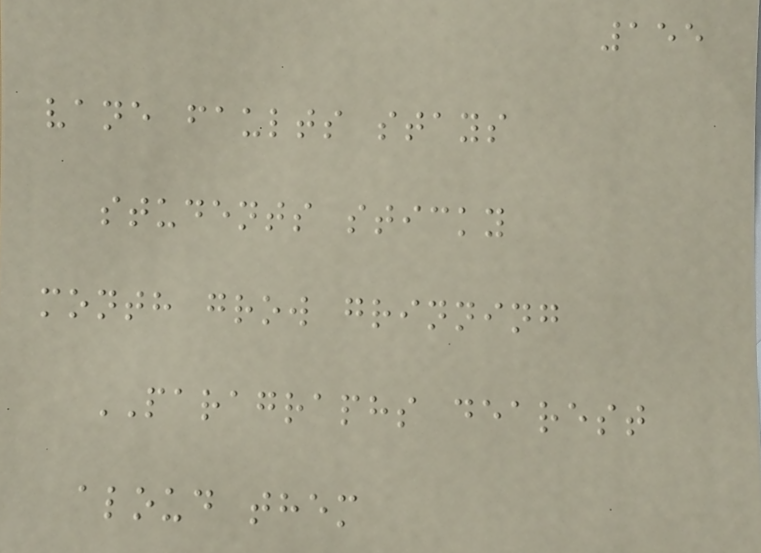155
vane faults stays
students sticky
month grow grinning
PARAGRAPHS dearest
aloud them
